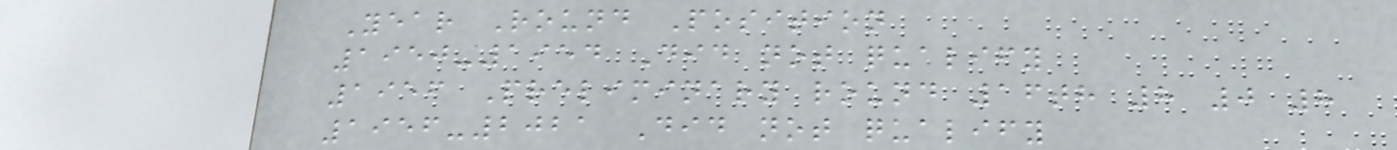Year Round Position
1950-1954 Did not qualify
1956 Preliminary round 16th 8 0 8
1956-2021 Did not qualify
